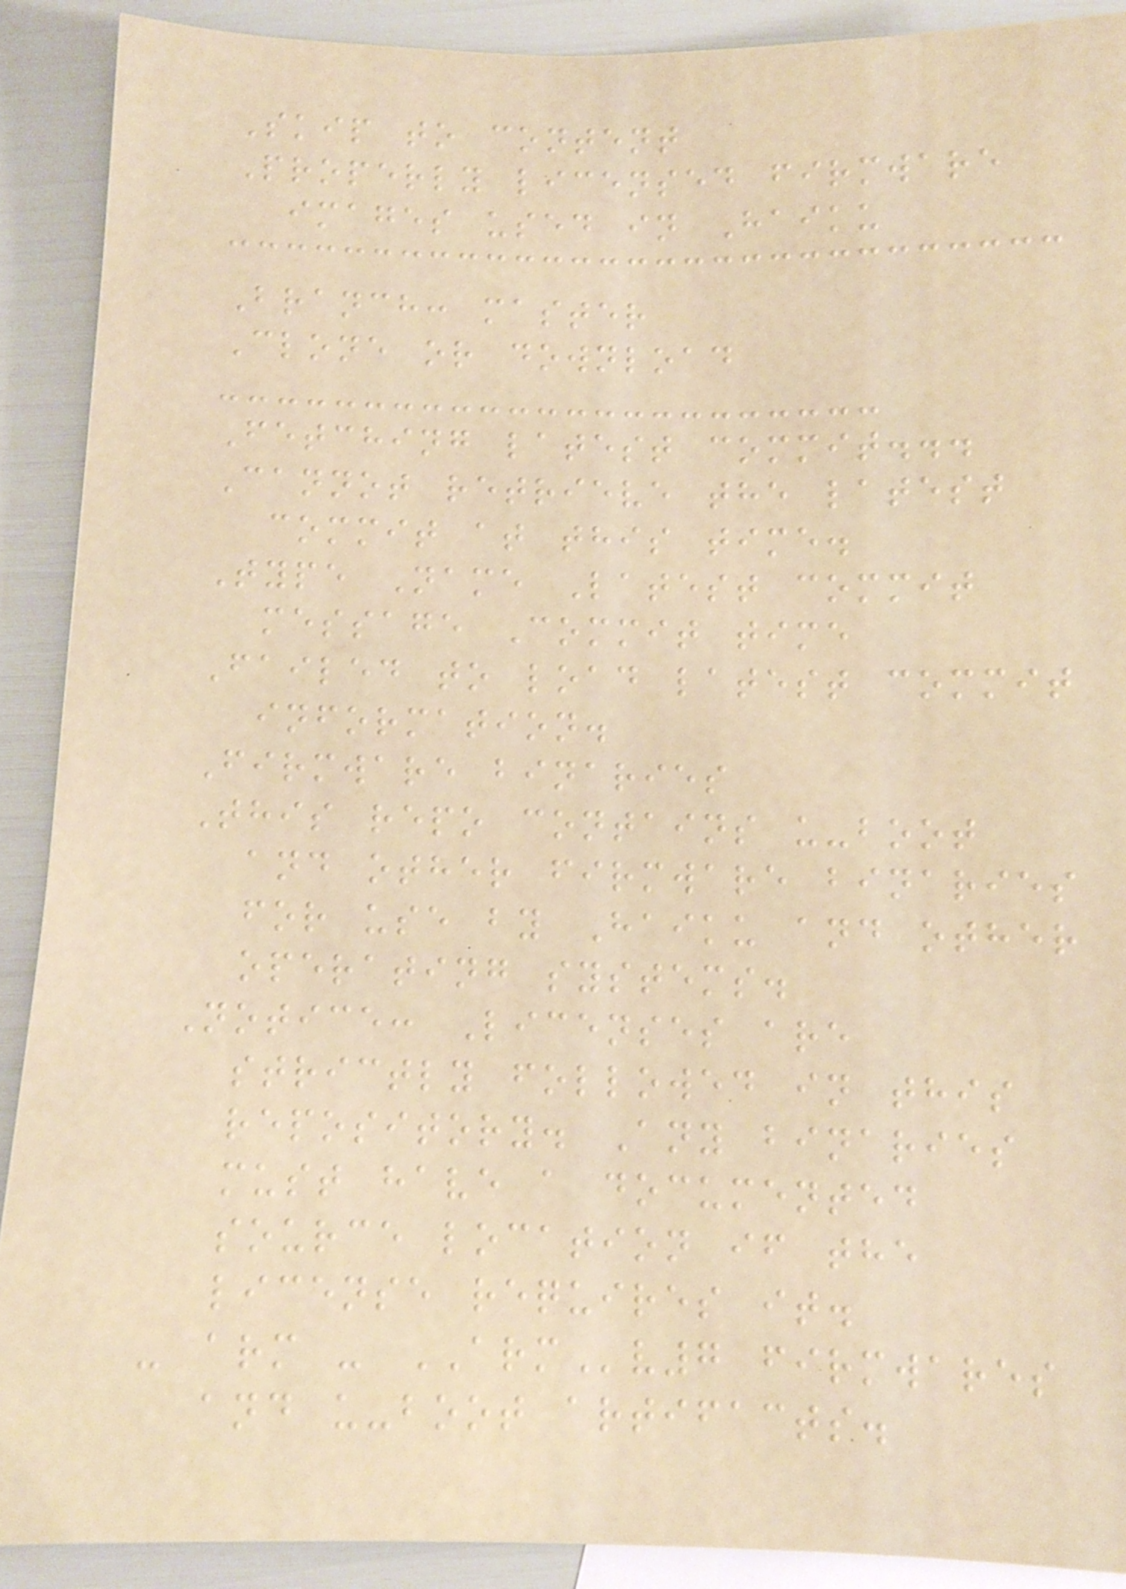Skip to content
Properly licensed firmware
images used in Haiku
Branch: master
Clone or download
Fetching latest commit...
Cannot retrieve the latest
commit at this time.
Type Name Latest commit
message Commit time
Failed to load latest commit
information.
Firmware binaries
This repo contains u-boot
and other firmware binaries
for use by Haiku and other
operating systems.
Notice: Licenses are
strictly followed in this
repository. Any binaries
must have a documented
source location if the
license requires it.
- arm - ARMv7 firmwares
and u-boot artifacts.
